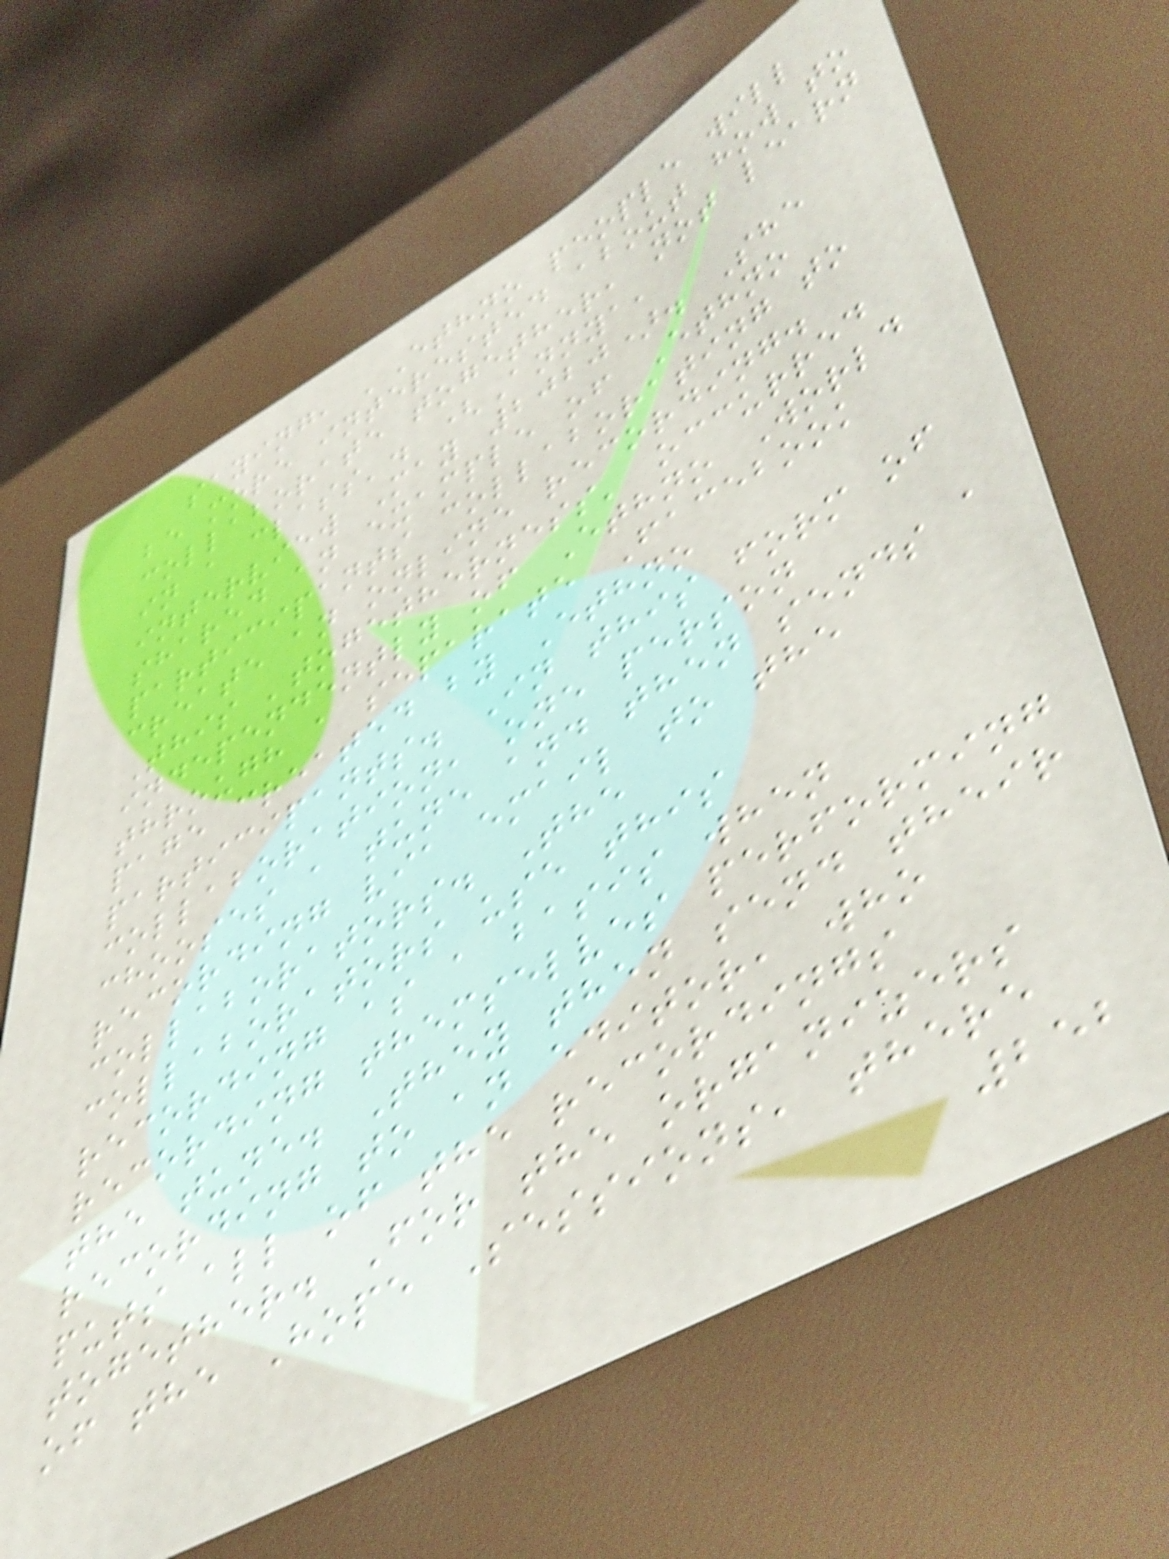saying, 'Ethno people will
be more interested about how to
collaborate together, not learn
in a class'. (Annya,
interview May 2020). She
shared an example of Ethno
participants collaborating to
create an online recording.
This 'togetherness' occurred
independently of Ethno World
through a separate Facebook
page created by Ethno
participants. In this form of
collaboration, one person
chooses a tune and then sends a
recording via email to the
collaborators. The
collaborators use this
recording as a basis when
recording themselves performing
the tune. They then send their
recording to an editor, who
puts all of the recordings
together. For the organizers
of the Hope Sessions, there
252
